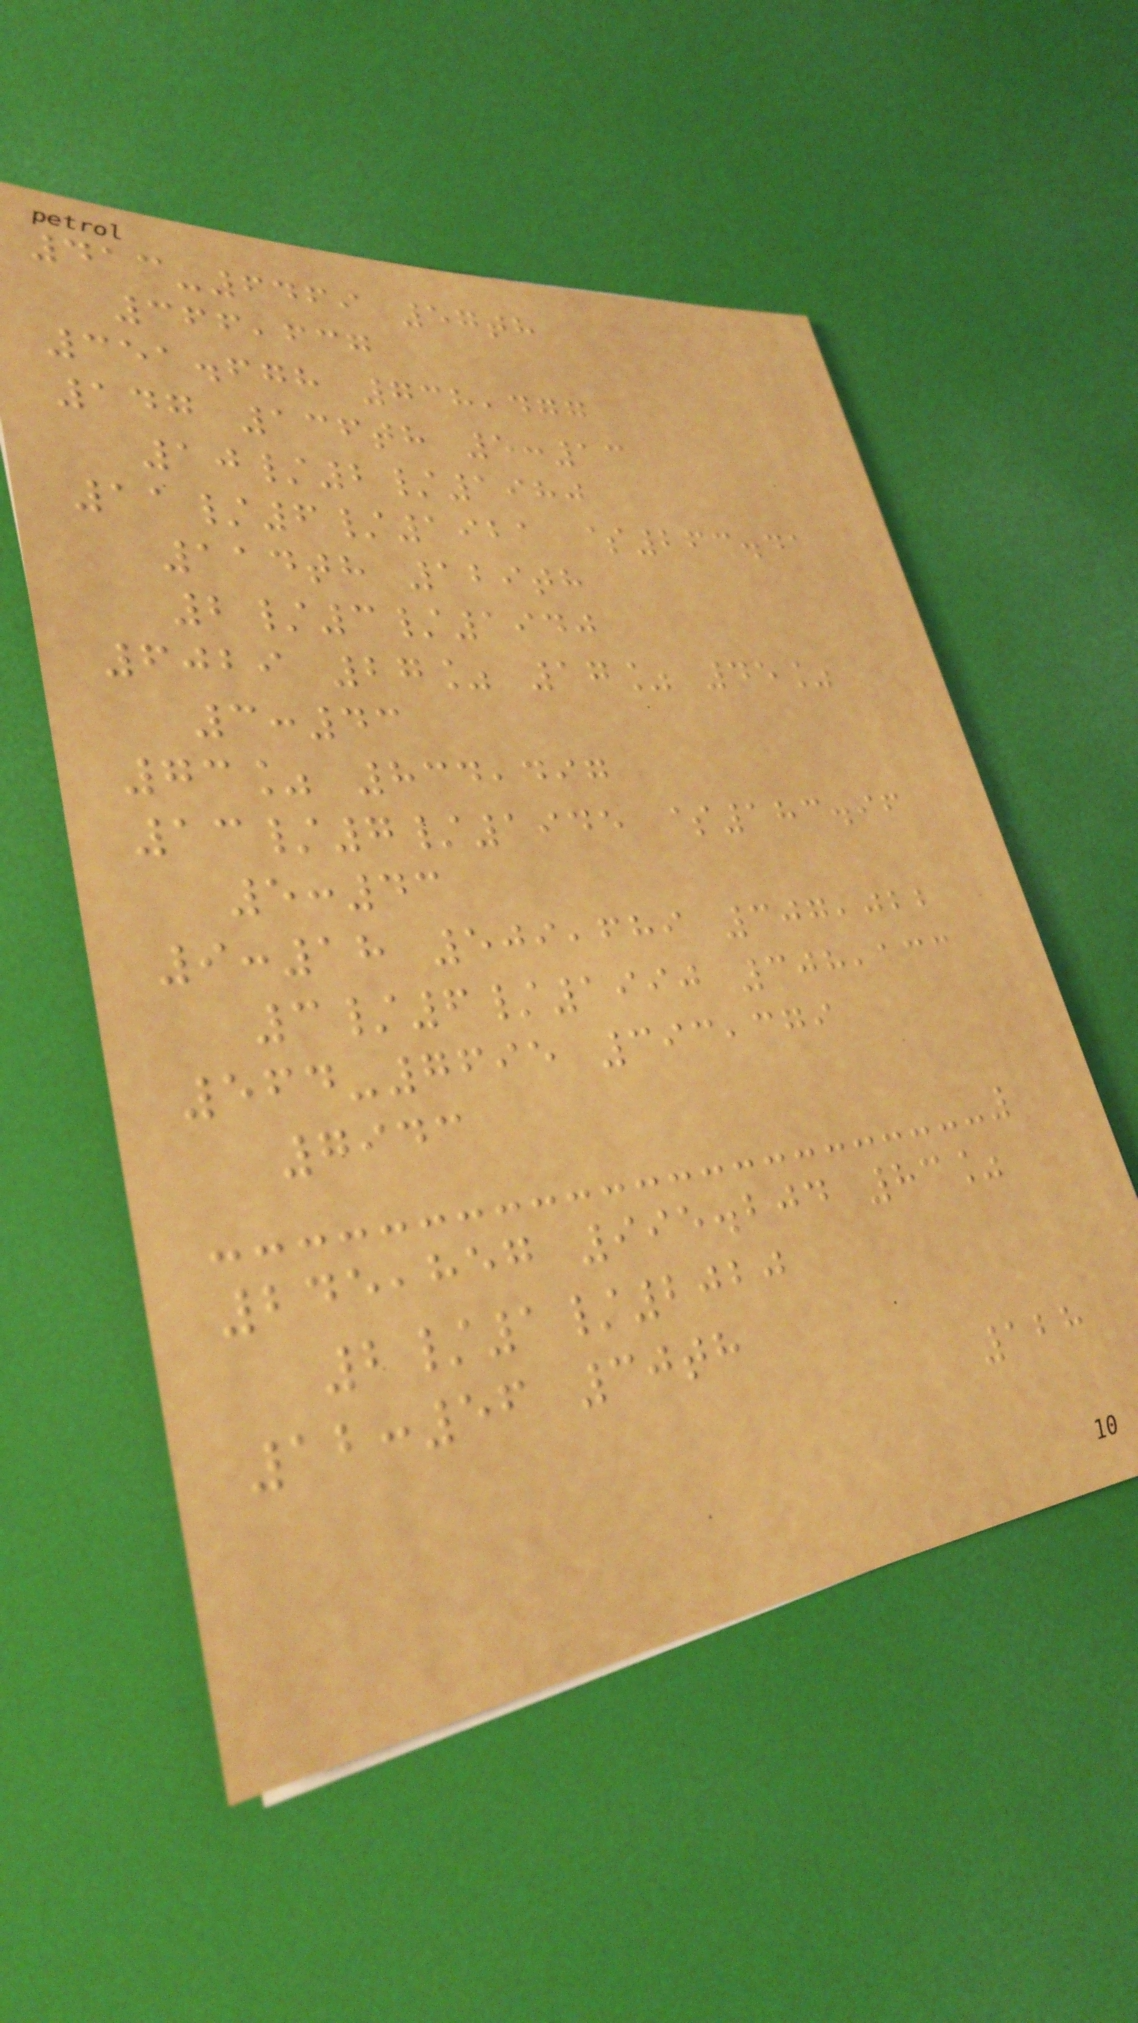413-6469 57th
366,637
351.678 738,477
147 136th 5:13
10/2/1980
11/6/1921 $263.41
114th 129th
2/3/1940
6029 27% 17% 45%
3:43
73% 834,497
13/7/1945 $183.96
5:43
9:18 509,689 307,022
3/6/1990 308,133
564-7695 393,379
7943
245,857 995.204 83%
2/1/2020
12:56 30th
128
